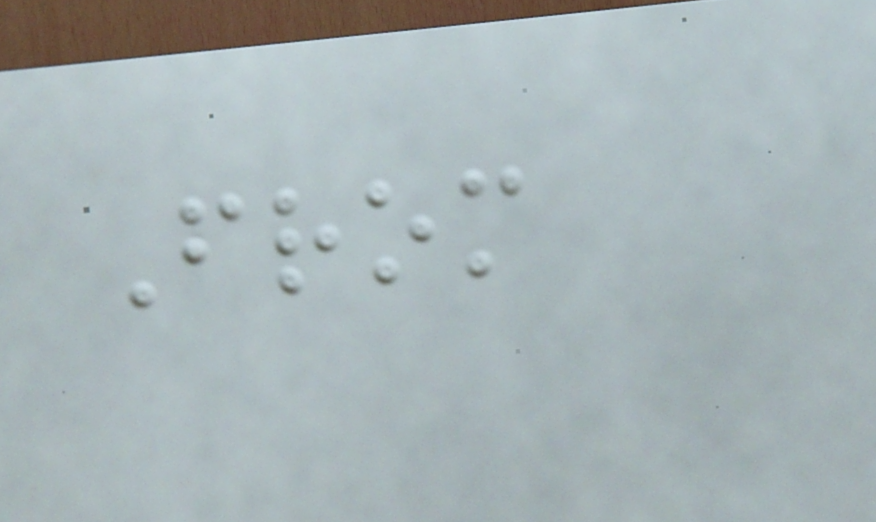From
